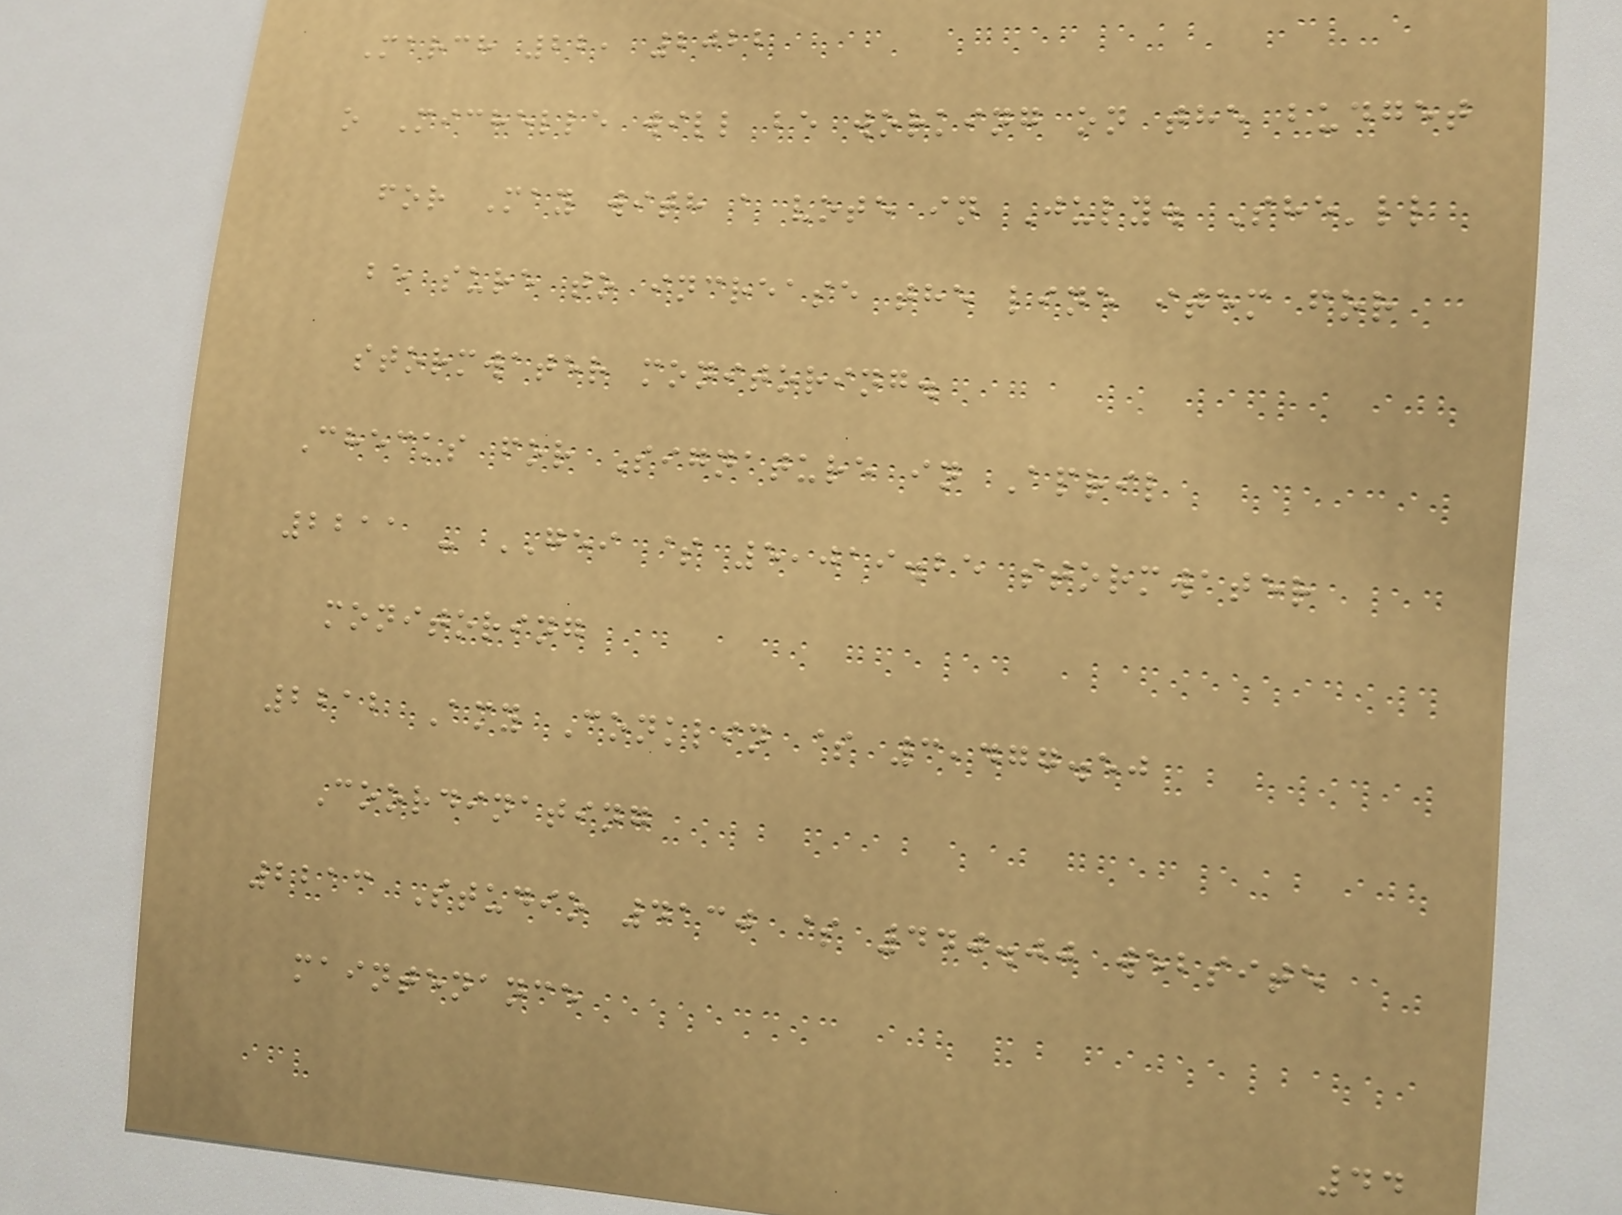March 22, 2022
o Michelle will be working on the budget
for May with a vote in July. She'll
be sure to increase the line item for
stormwater monitoring.
Checks for Signature in April
2211 - GEI $ 5,019.25 stormwater
monitoring
2212 Amy Conklin $ 3,477.50
Coordinating
2213 Studio 4130 $ 440.00 website
maintenance
44
